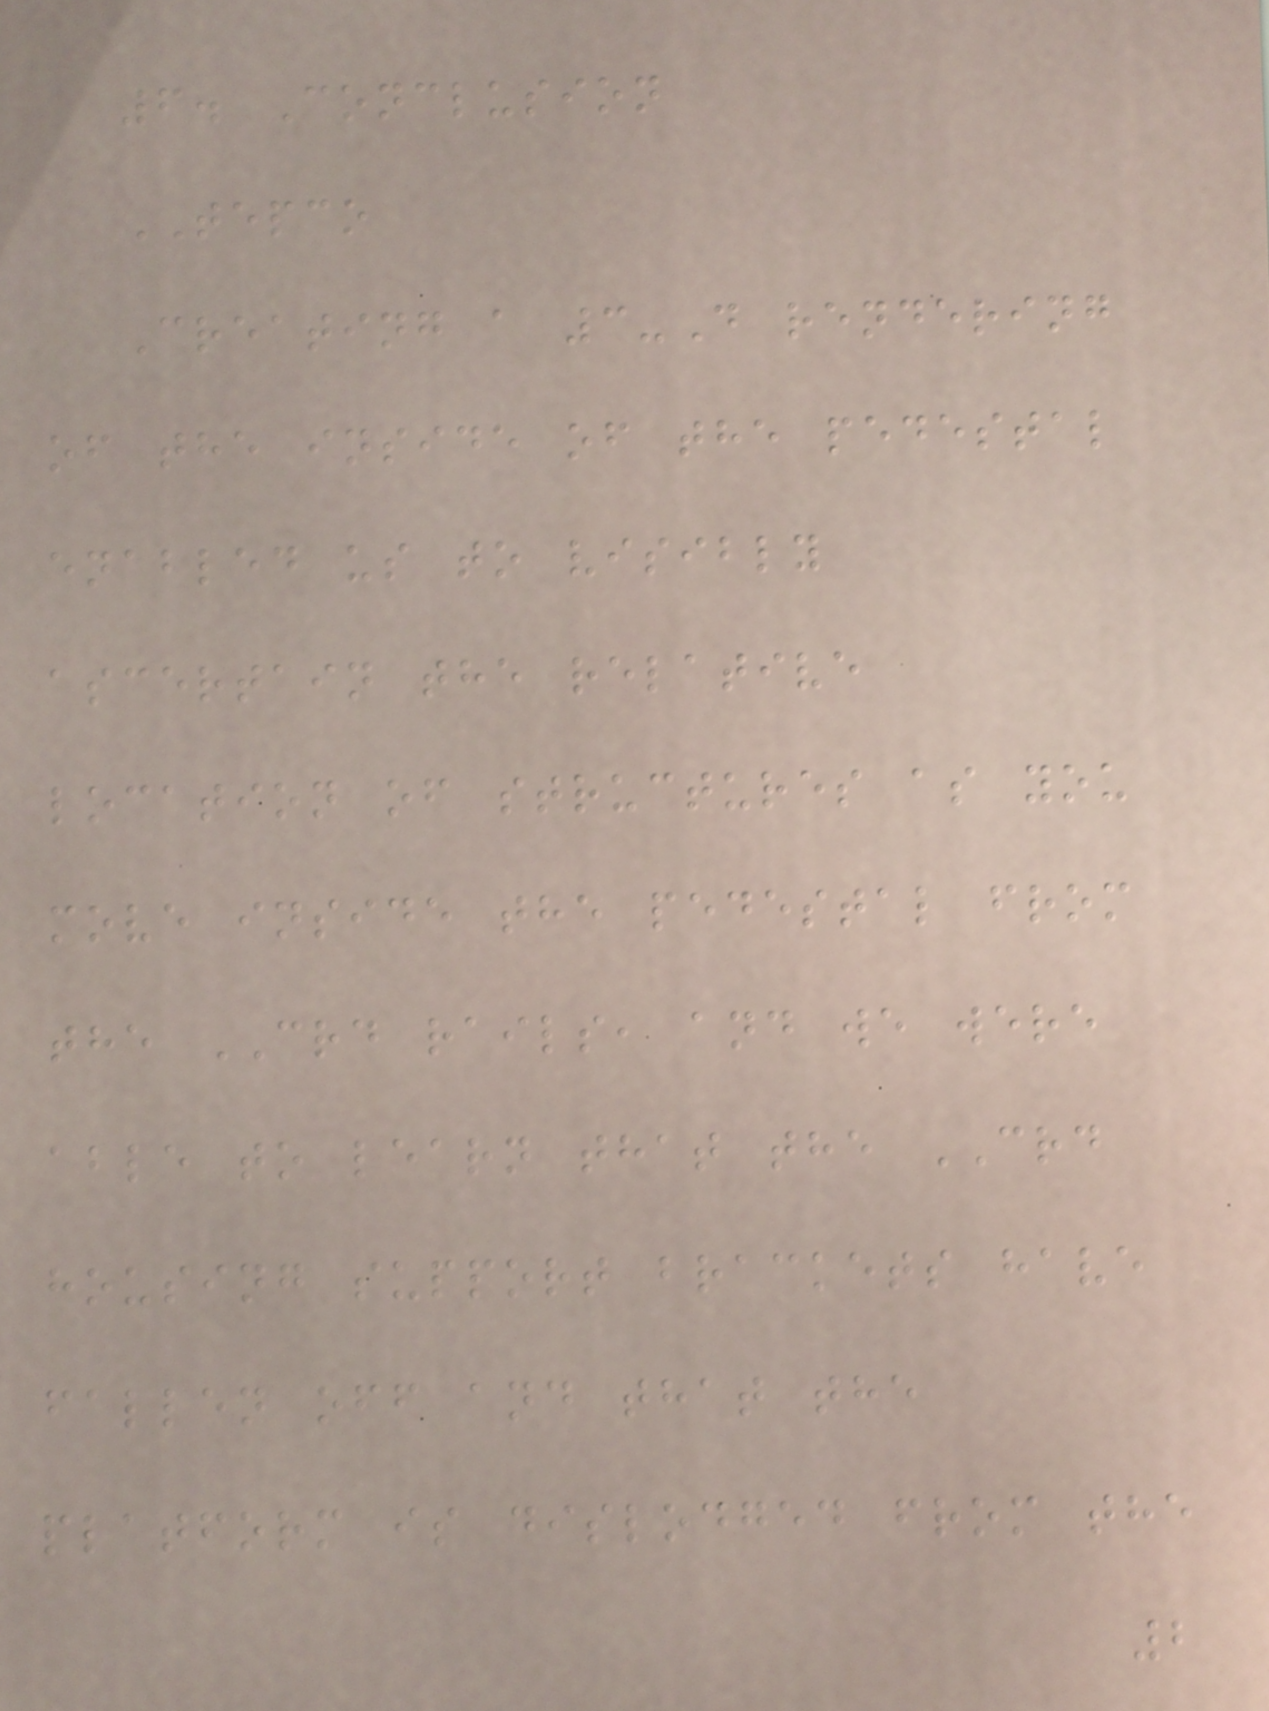6. Conclusion
TEPCO
Creating a 3-D rendering
of the inside of the pedestal
enabled us to visibly
ascertain the relative
location of structures as you
move inside the pedestal from
the CRD rails, and we were
able to learn that the CRD
housing support brackets have
fallen off and that the
platform is dislodged from the
2
